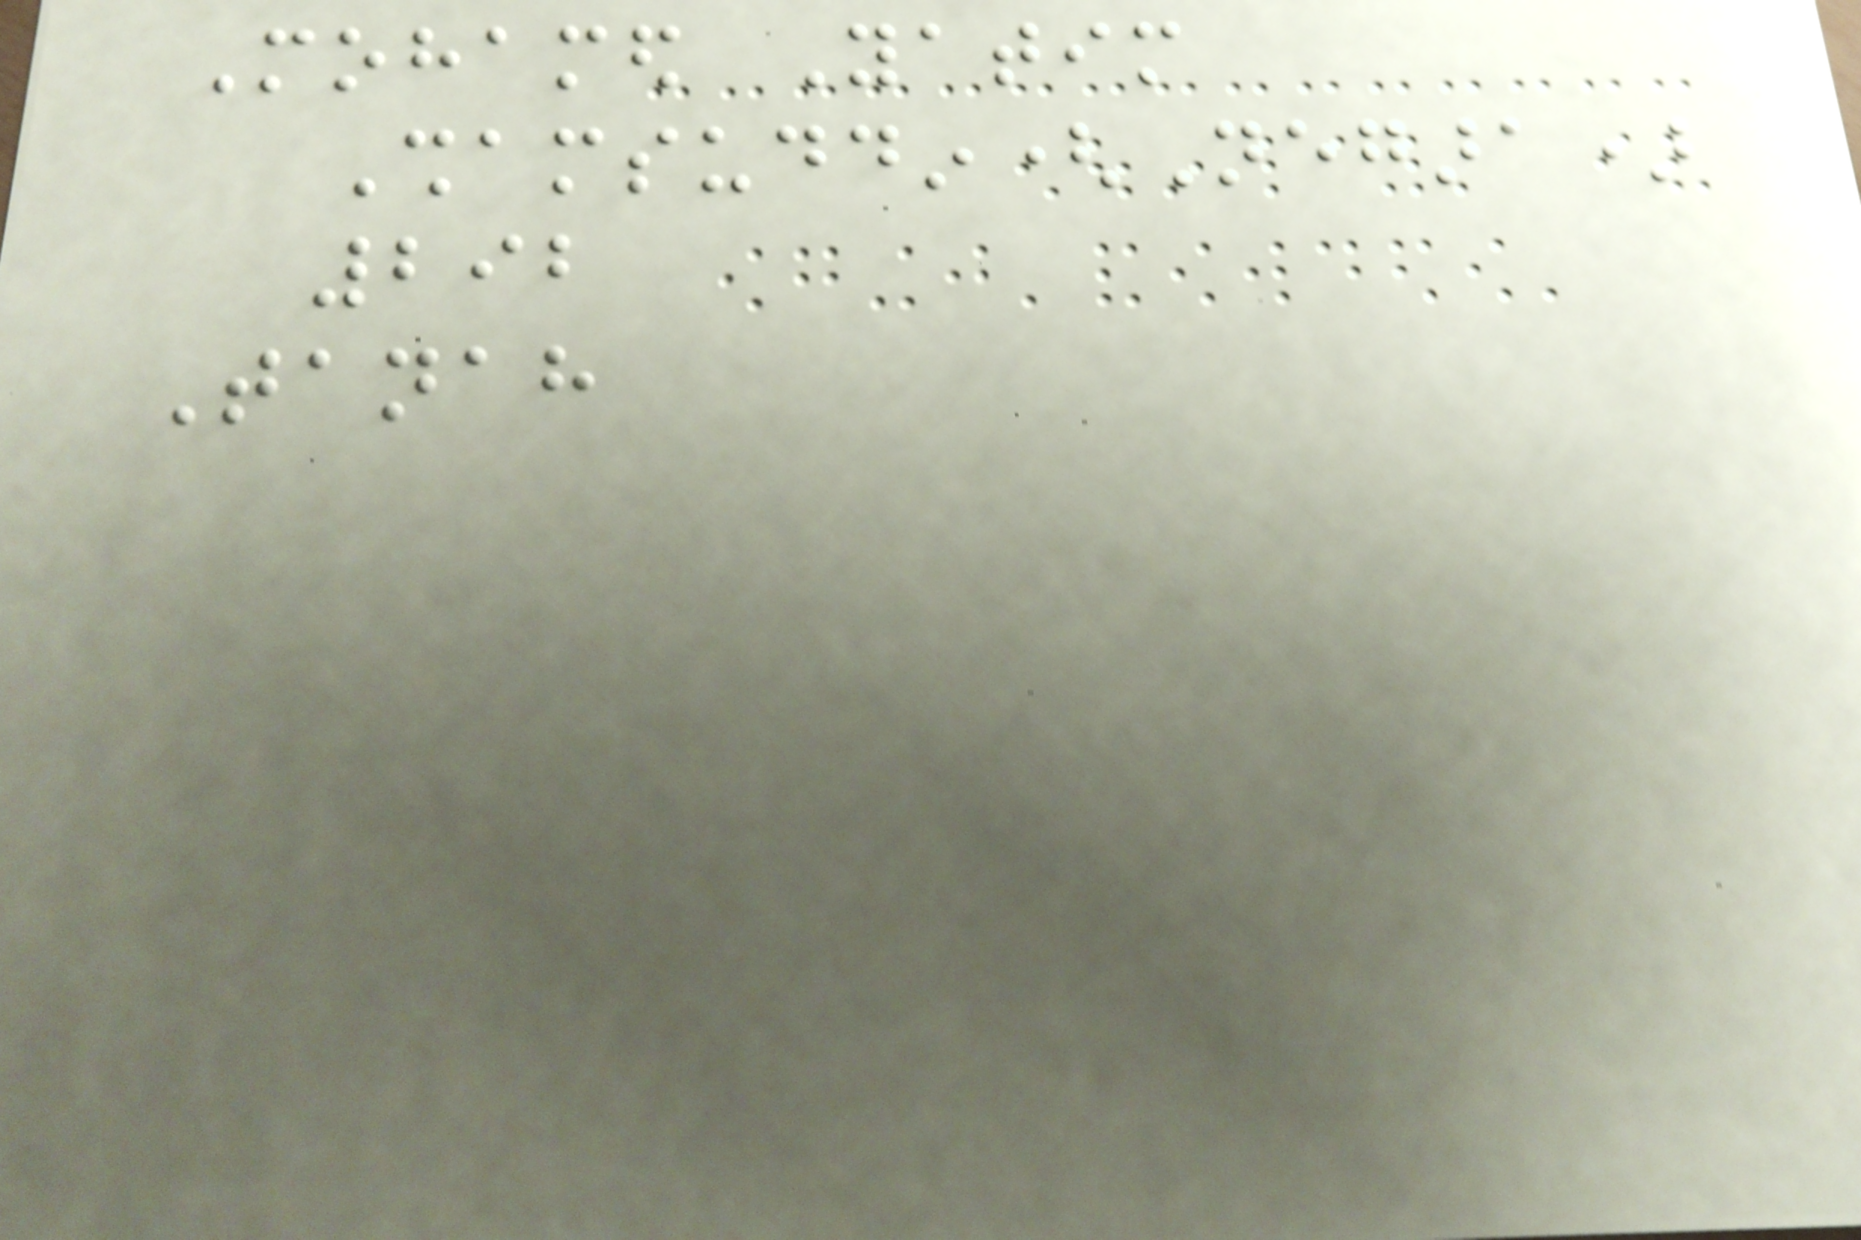Mohamed Yatim
Shamsuddin(Negara)
292
Tanah
